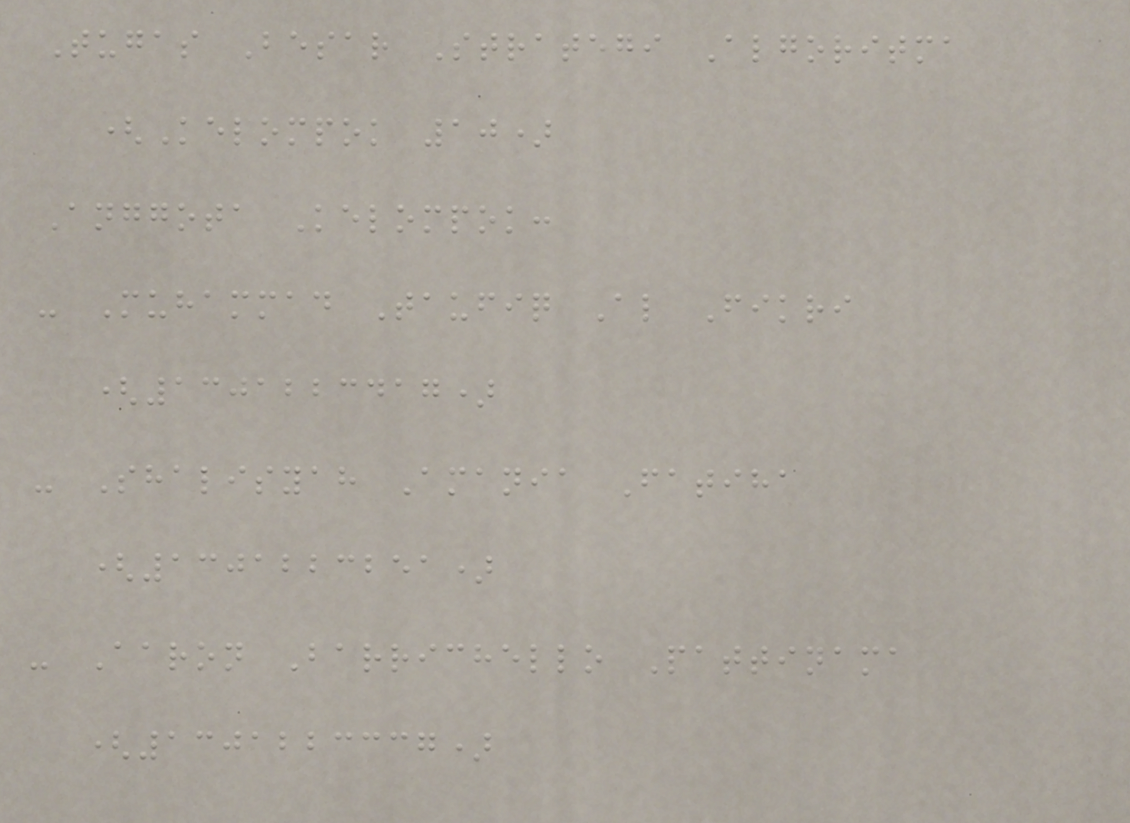Tugas Besar Strategi Algoritma
(Kelompok 10)
Anggota Kelompok:
- Muhammad Taufiq Al Fikri
(1301223417)
- Shalisyah Amania Fatiha
(1301223251)
- Aaron Barrichello Pattinama
(1301223337)
